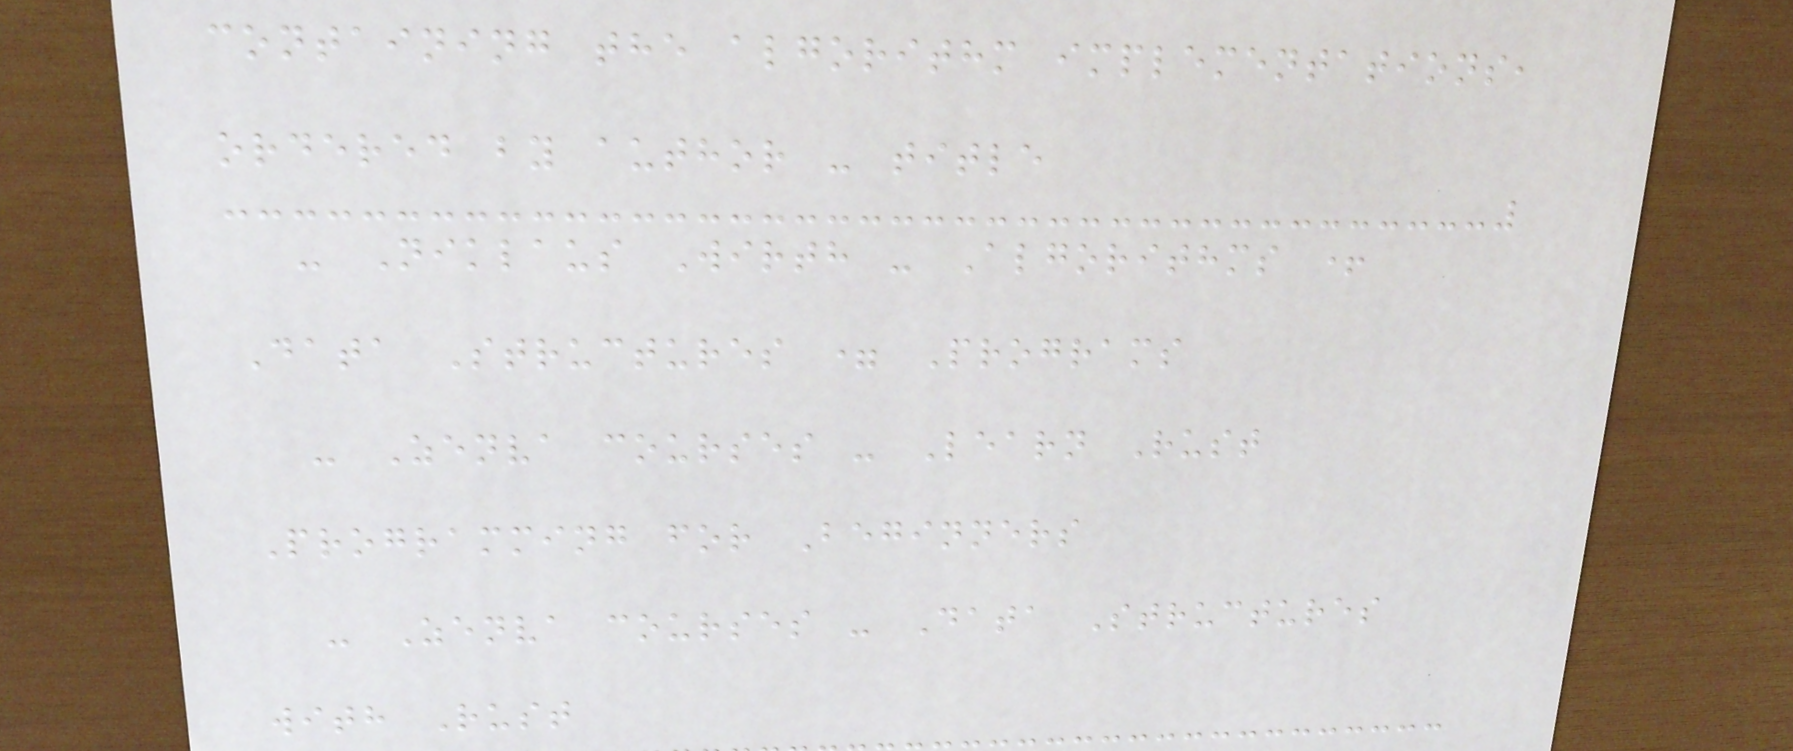containing the algorithm implementations,
ordered by author - title
- Niklaus Wirth - Algorithms +
Data Structures = Programs
- Zenva courses - Learn Rust
Programming for Beginners
- Zenva courses - Data Structures
with Rust
